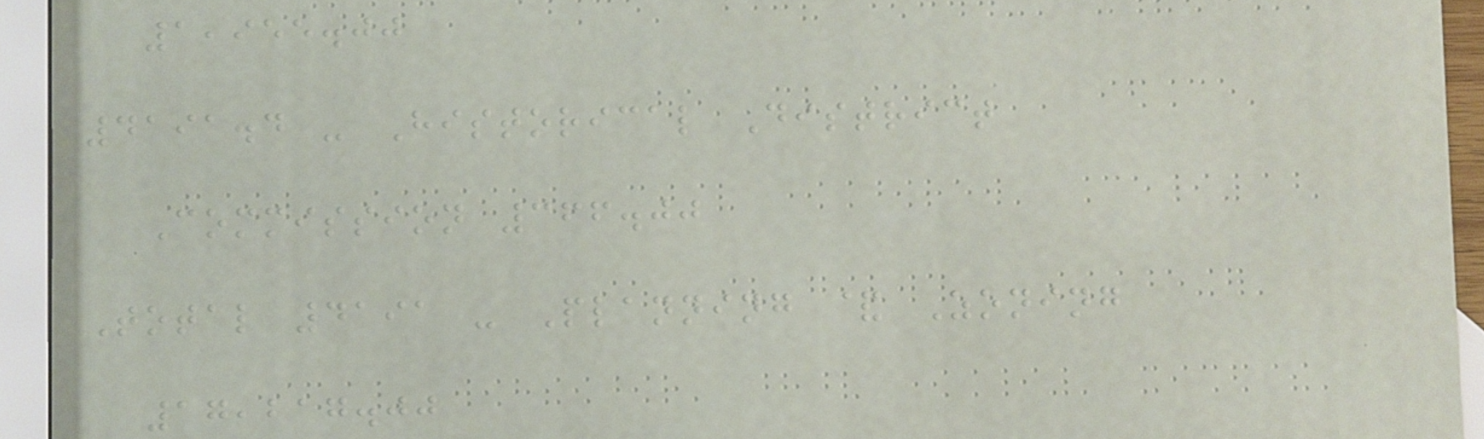1,955.00
4191.4 - Historical District
Commission 366.00
Total 4191 - Planning & Zoning
17,217.00
